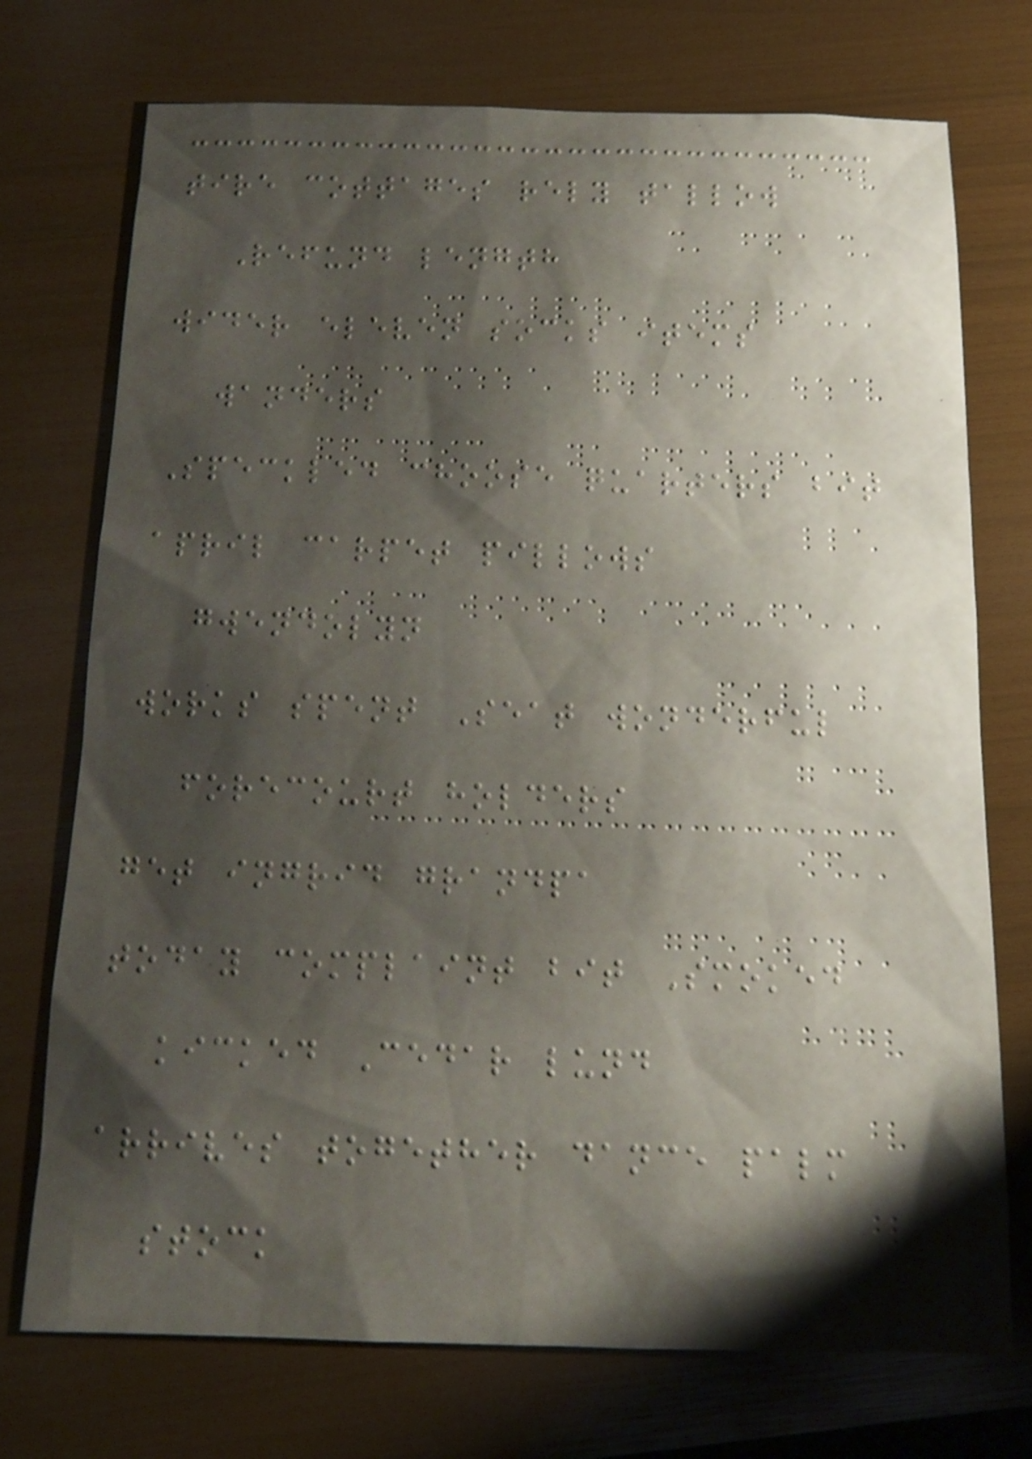tire cottages rely tallow
Refund length
wider eleven socks items
wanders
Speckled choose quarters bit
april carpet pillows
gwendolyn
works spent Seat wonderful
forecourt holders
get ingrid grandpa
today complaint bit Smoked
kicked Cedar lund
arrives together dance palm
stock
